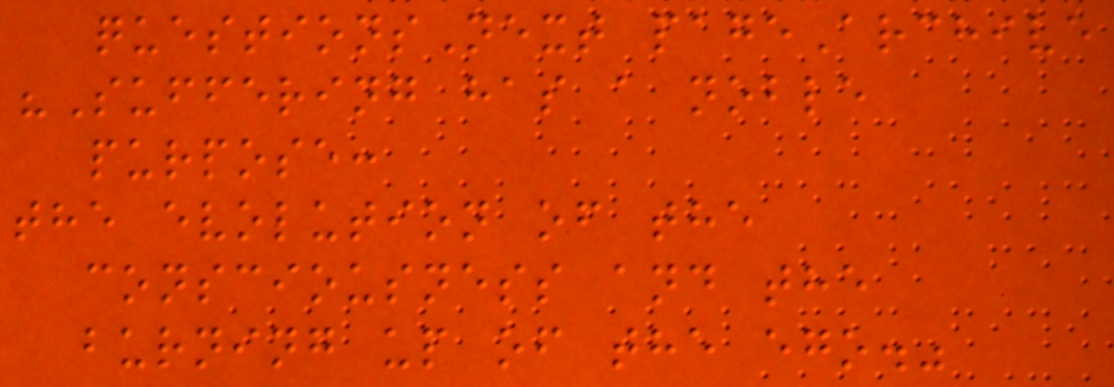questionsNext pageArchive
"Suffering has a noble
purpose:
the evolution of the
consciousness and the
burning up of the ego."
